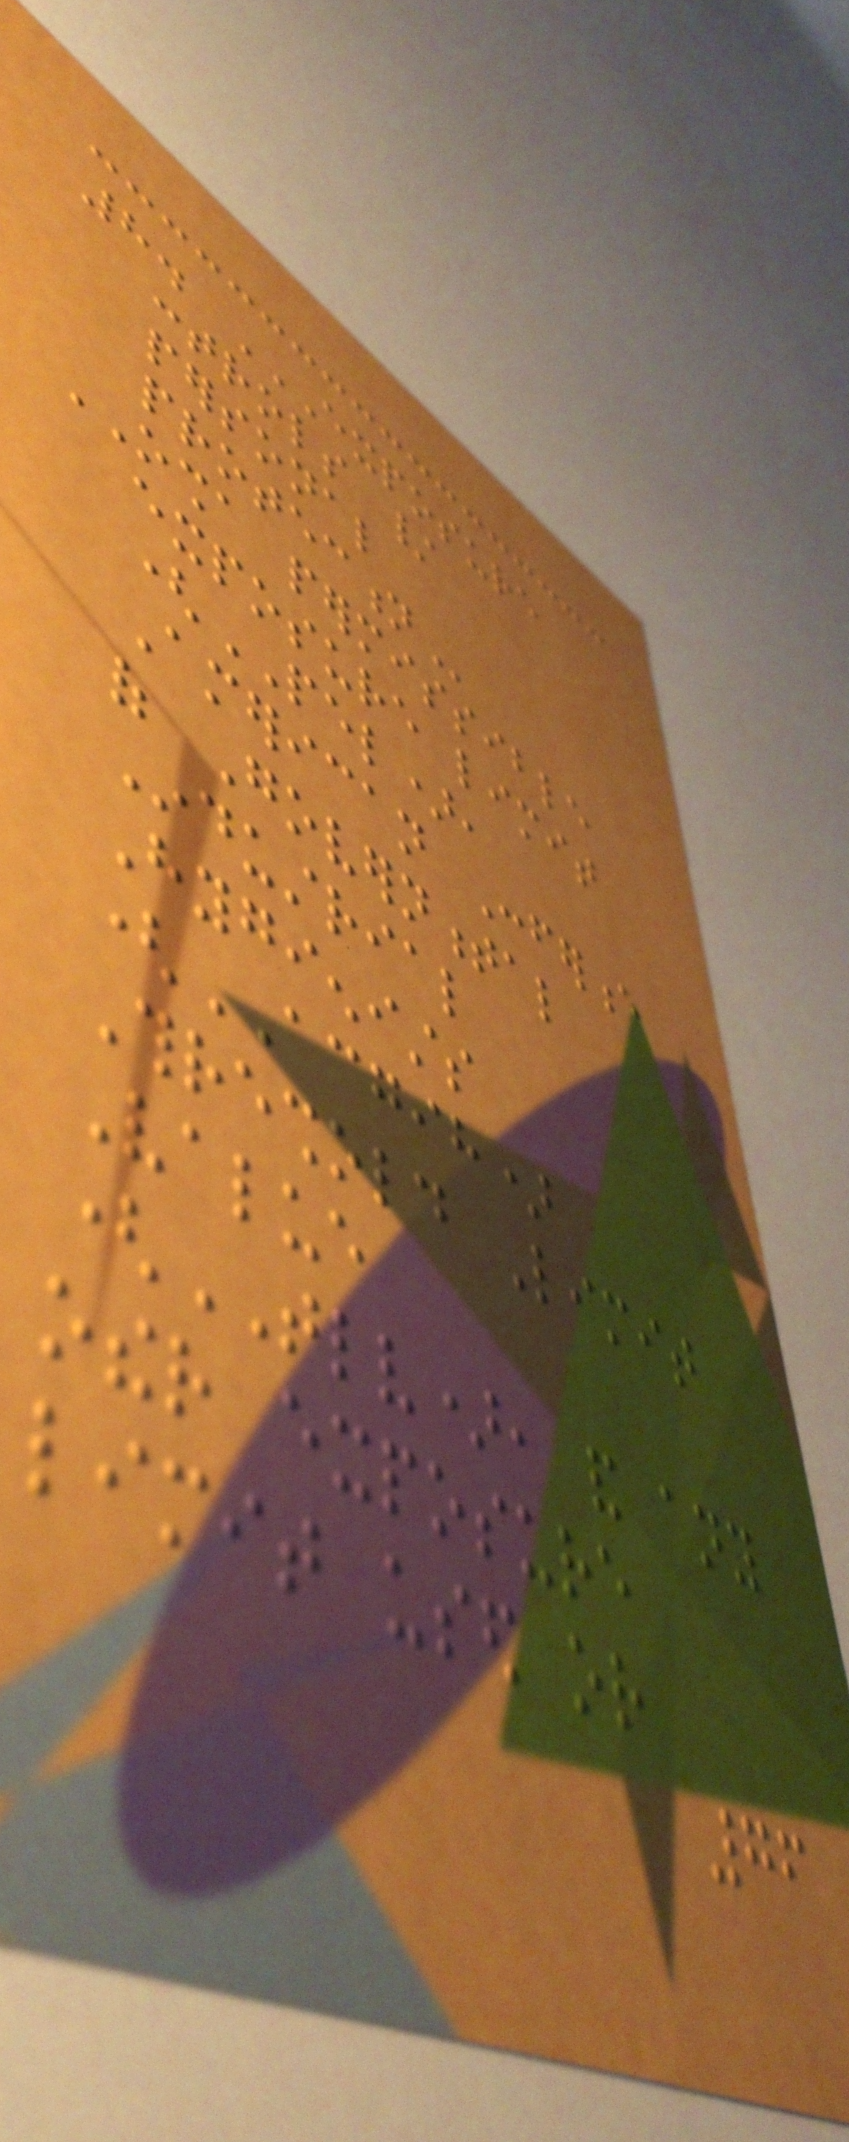8. EXPOSURE
CONTROLS /
PERSONAL
PROTECTION
OSHA permissible
exposure limit
(PEL),
American Conference
of Governmental
Industrial
Hygienists
(ACGIH)
Threshold Limit
Value
(TLV), and any
other exposure
limit used or
76
